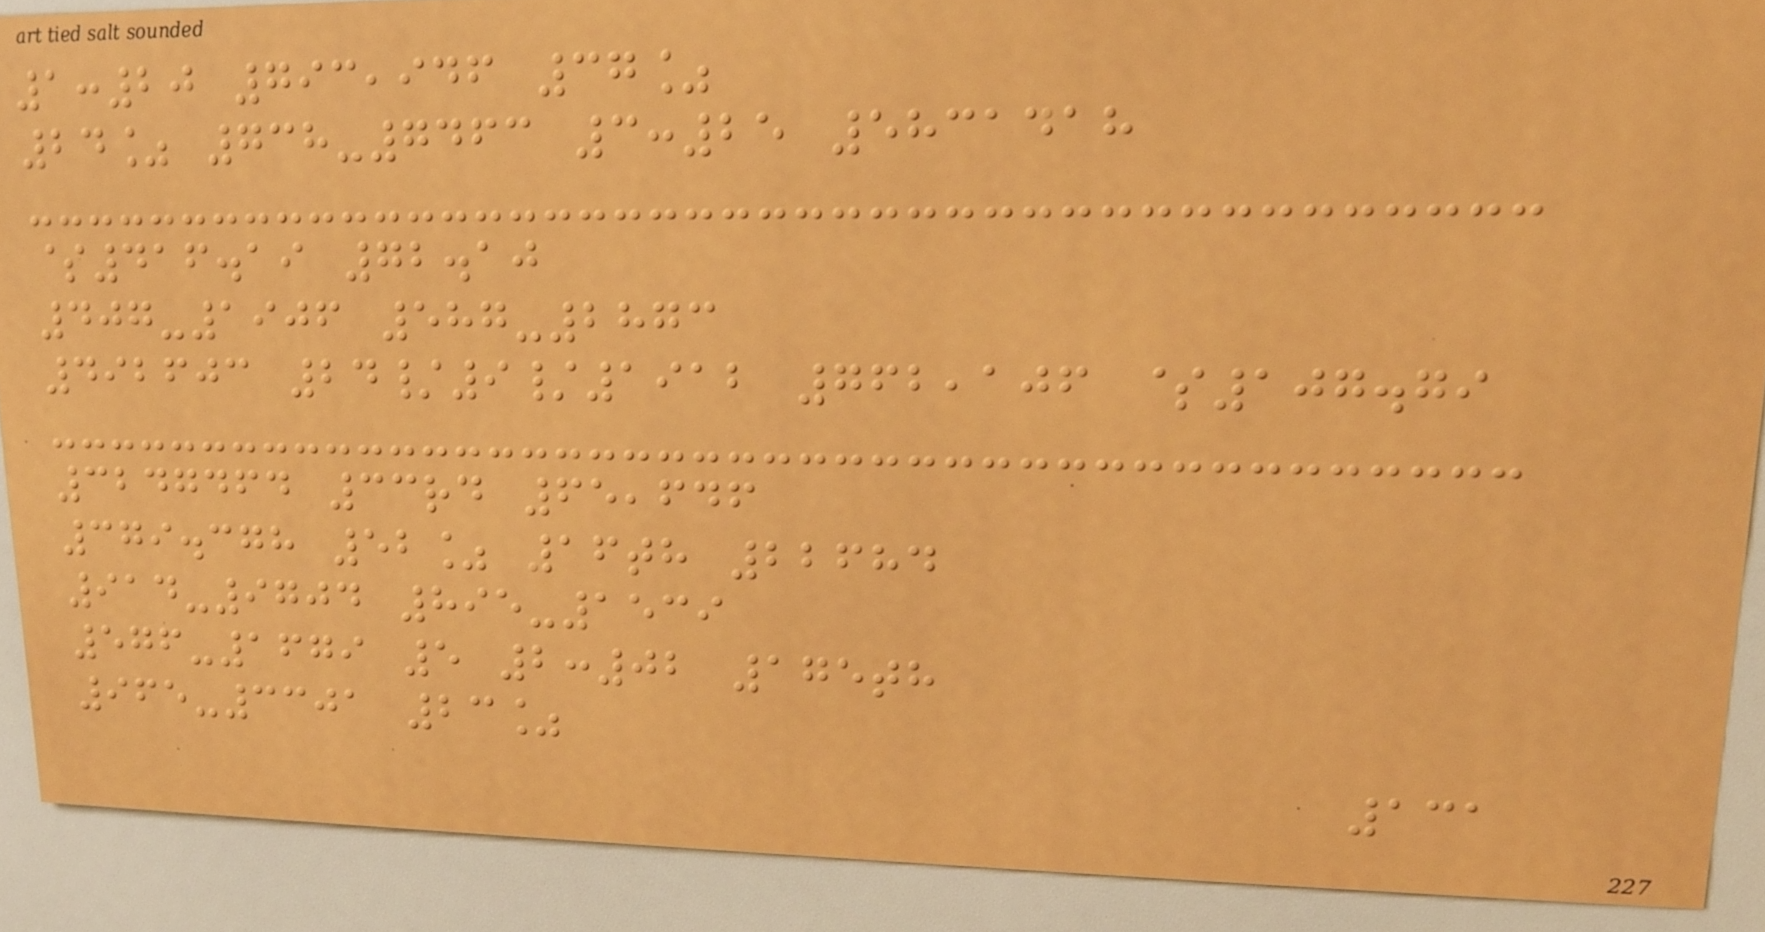1:20 793,946 37%
24% 738-7463 3:25 5831418
$416.19 72.10
407-1906 587-2873
492603 24/9/1912 762,106 $107.79
3247464 33rd 65,646
379.378 52% 16th 22684
914-9704 895-1539
576-1679 5 2:02 175th
965-3301 23%
131
